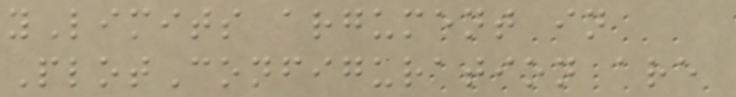yLimits argument in
PlotConfiguration are
